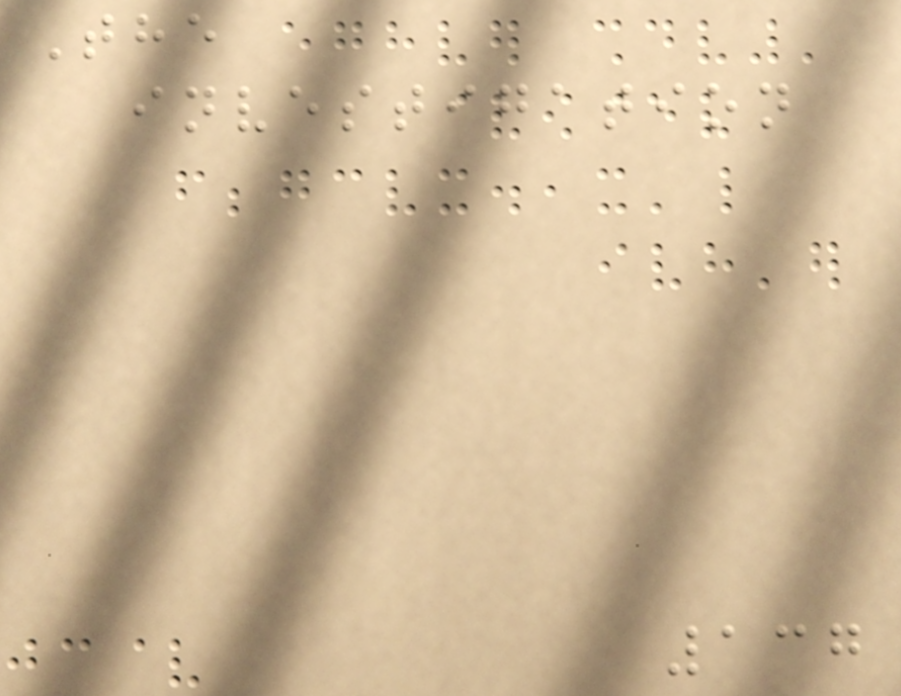The
investigation
137
